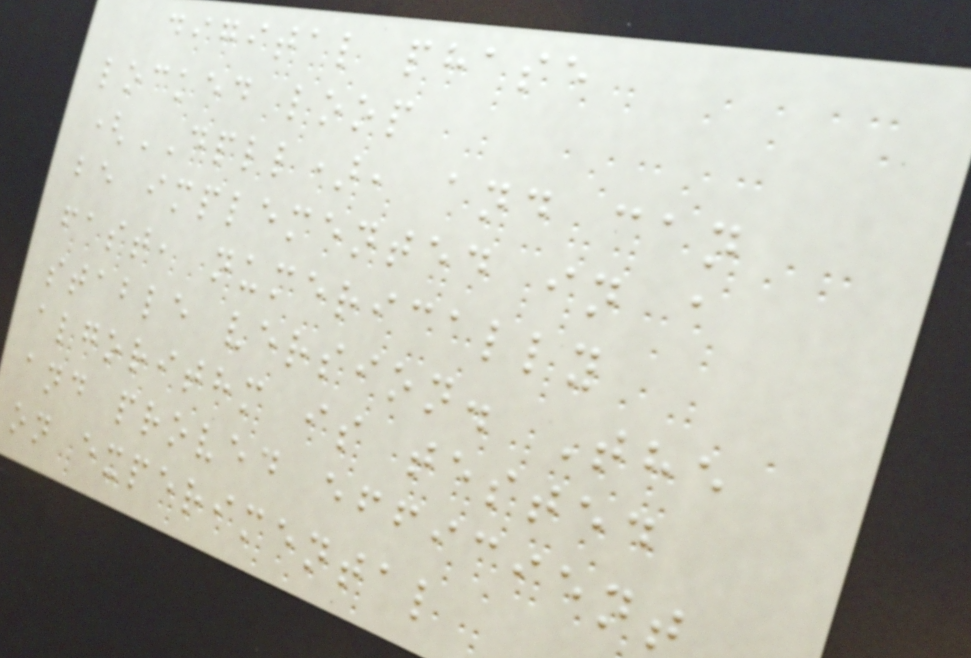digital phase
locked loop
(DPLL), and can
be implemented in a
fast, numerically
stable version. The
algorithm is tested
and proved efficient
on experimental
